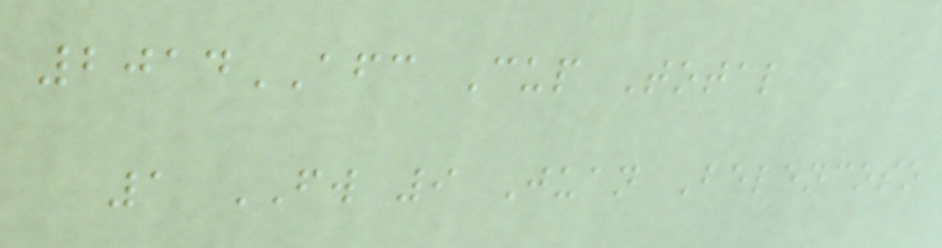2014AFC Cup Total
1 FW 9 Juan Belencoso
